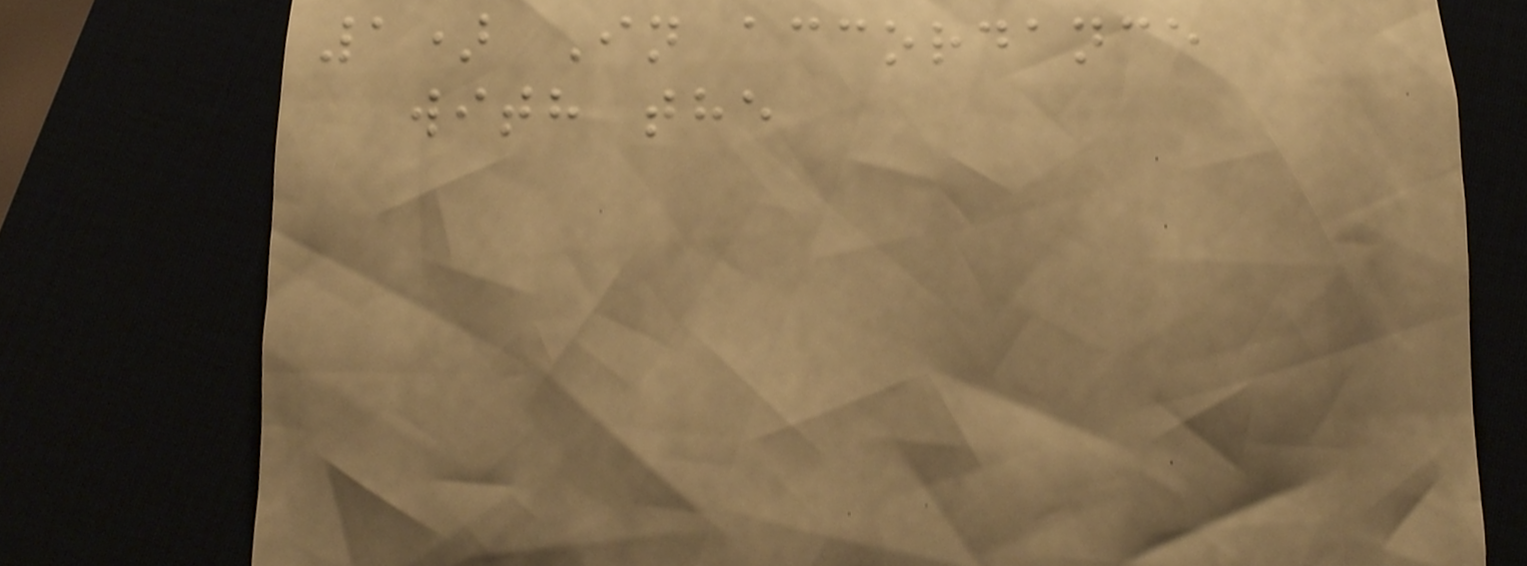1) In accordance
with the
